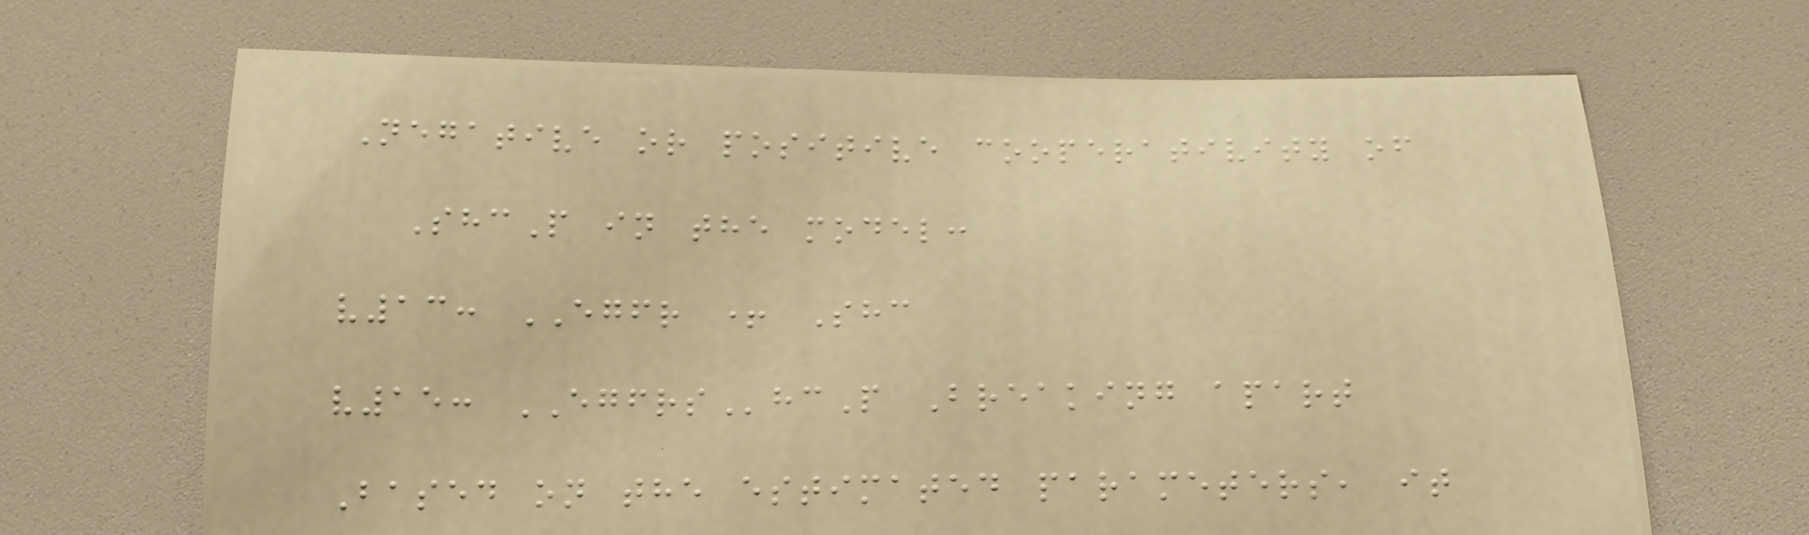Negative or positive cooperativity of
ShcP in the model:
v13: EGFR + Shc
v15: EGFRShcP Breaking apart
Based on the estimated parameters, it
